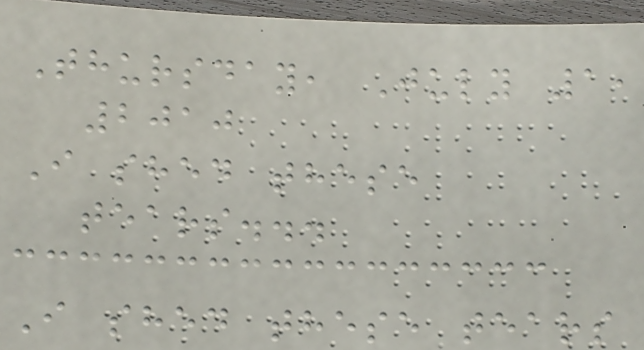Thursday, July 1,
2010
I shed these
tears...
I shed these tears
